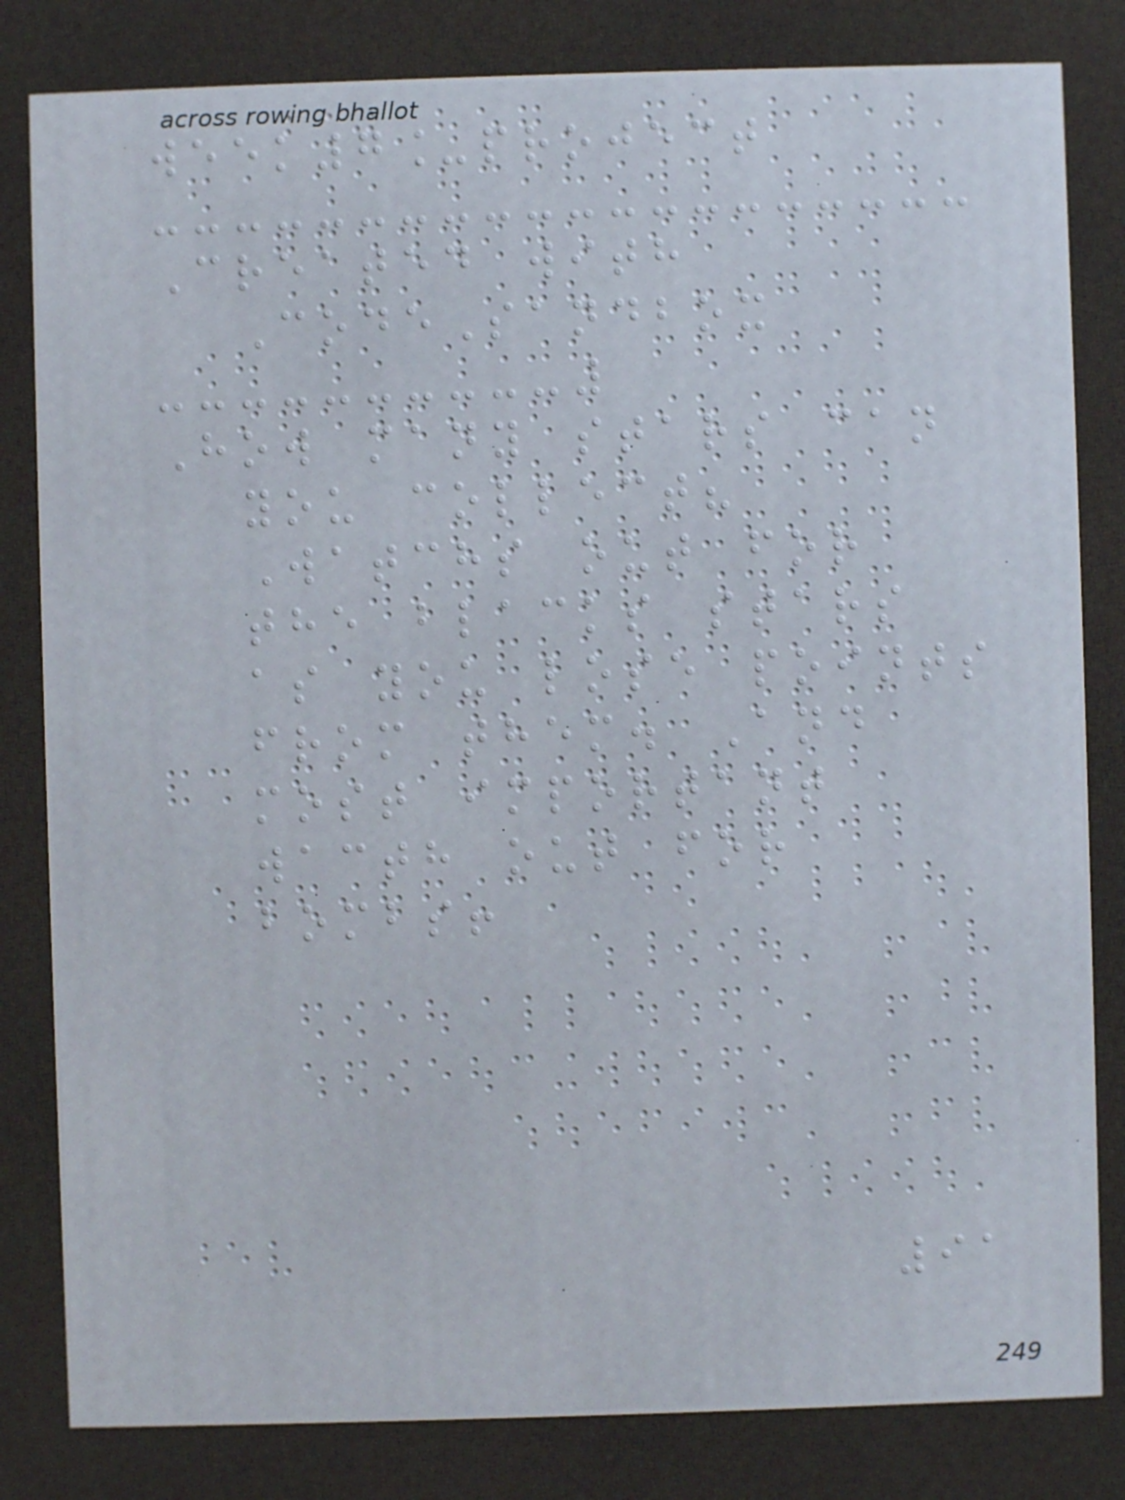week7_project
Created with
CodeSandbox
How many stars can
you collect?
Watchs out for
the blacks stars
as you lose points
from them. And
most important
wacth out for
bombs!
91
